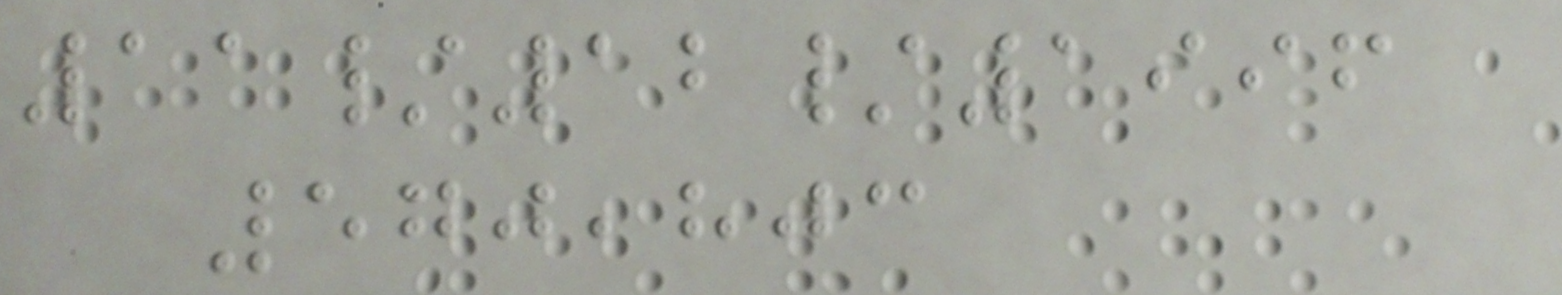11/12/1996
570,803
